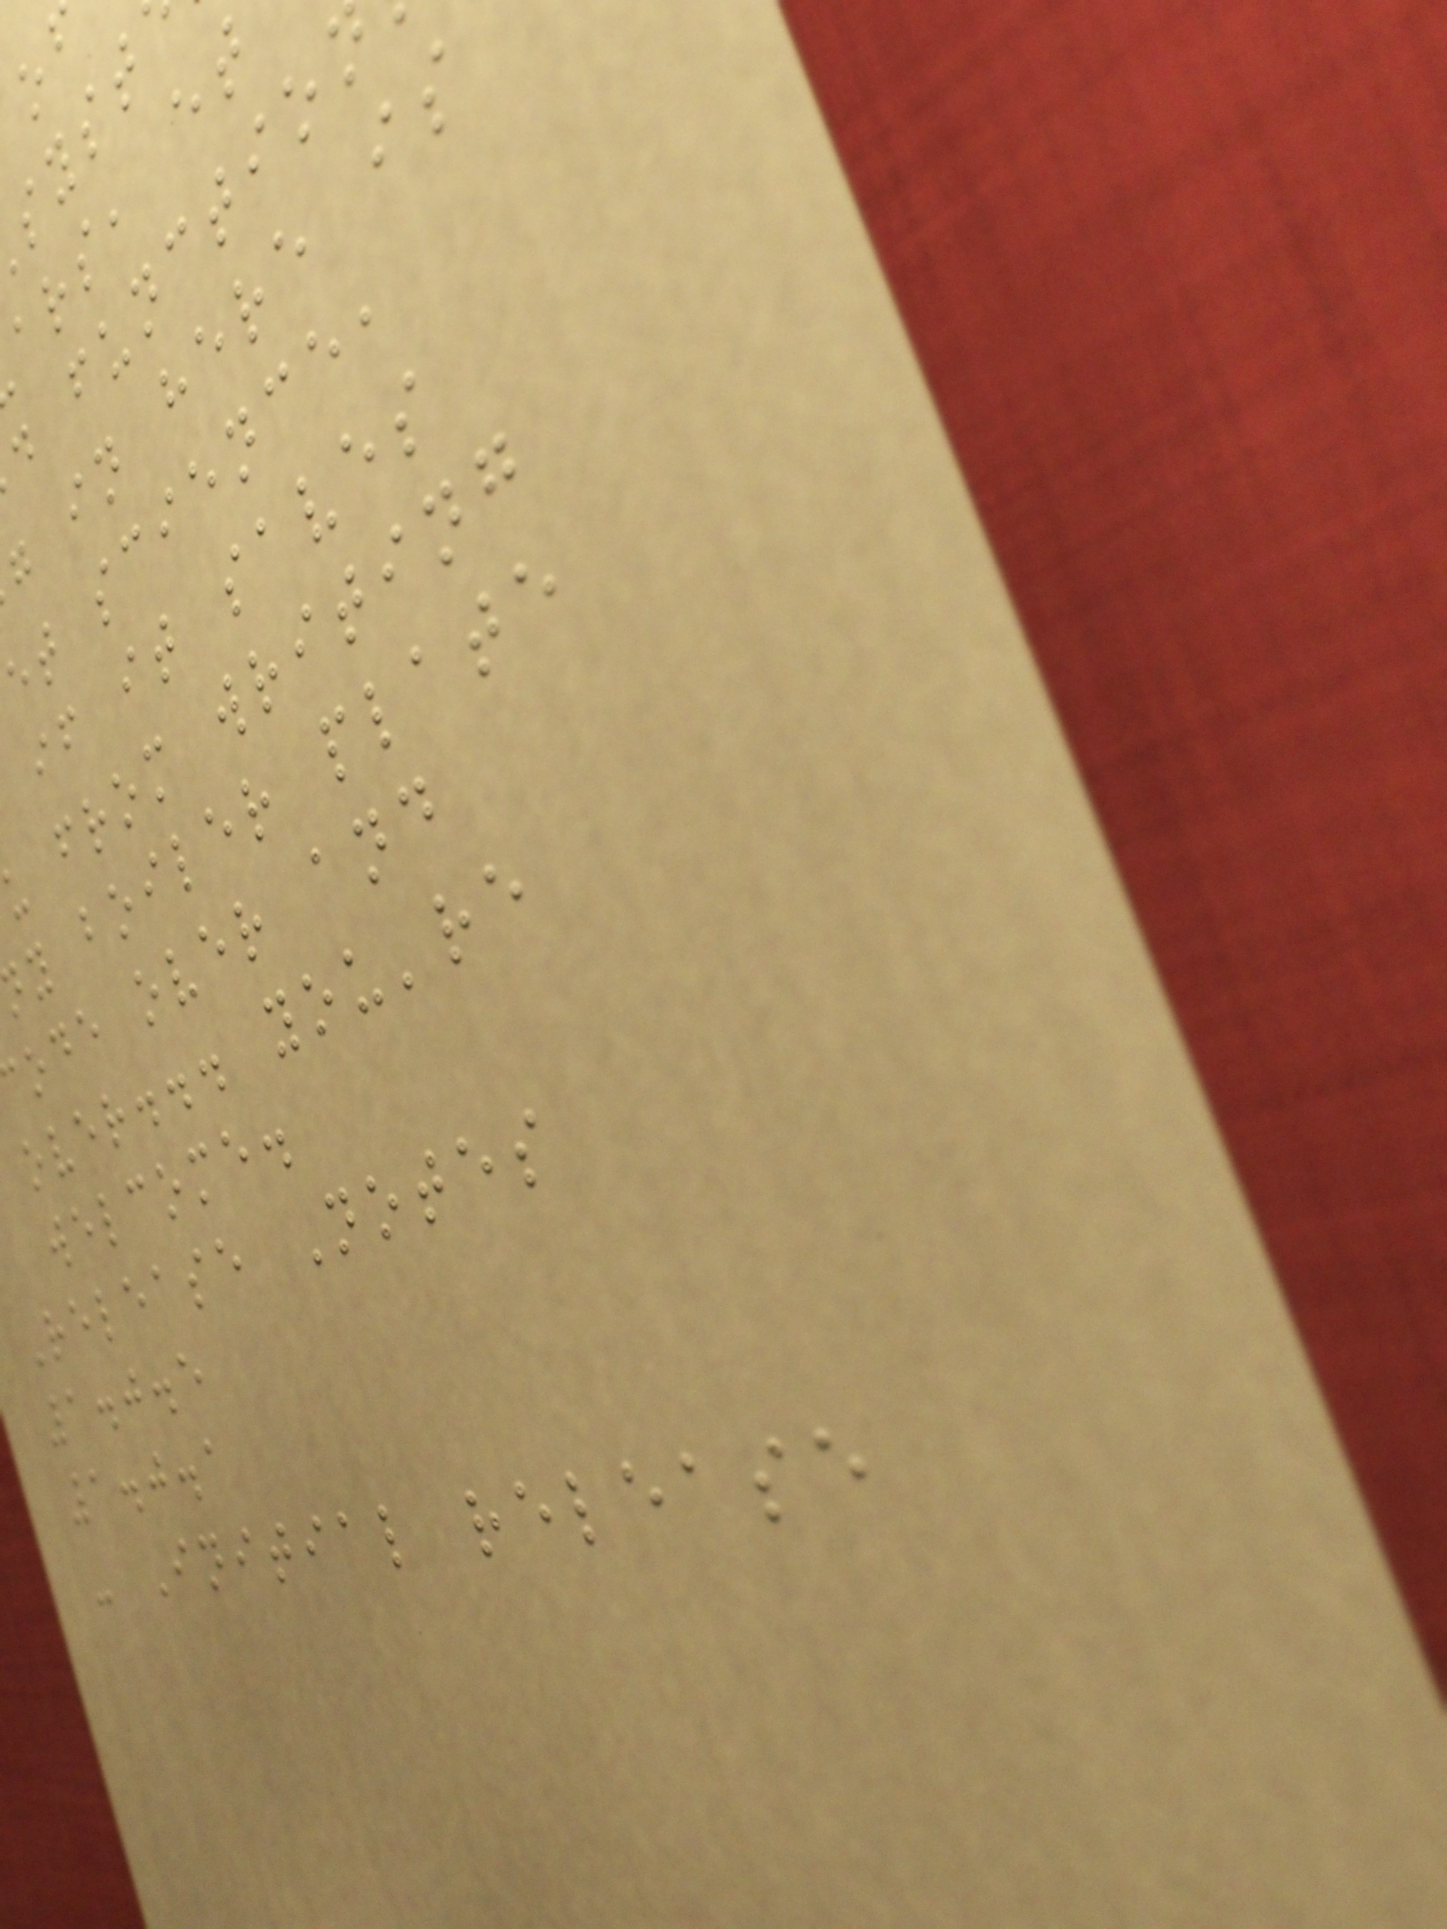ars, et
d functio
g in here is
et science,
if it saves
u from writing
ny boiler plate
ode over and
over... you're
welcome.
Release Notes
1.0.5
1.0.1
- Initial release
